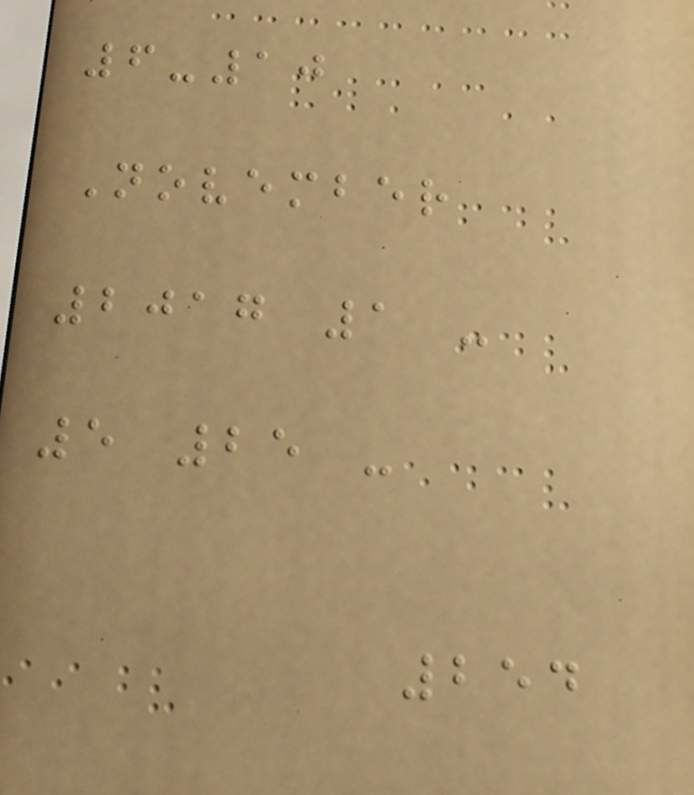6-10
November
2017 1 -
5 25 -
254
